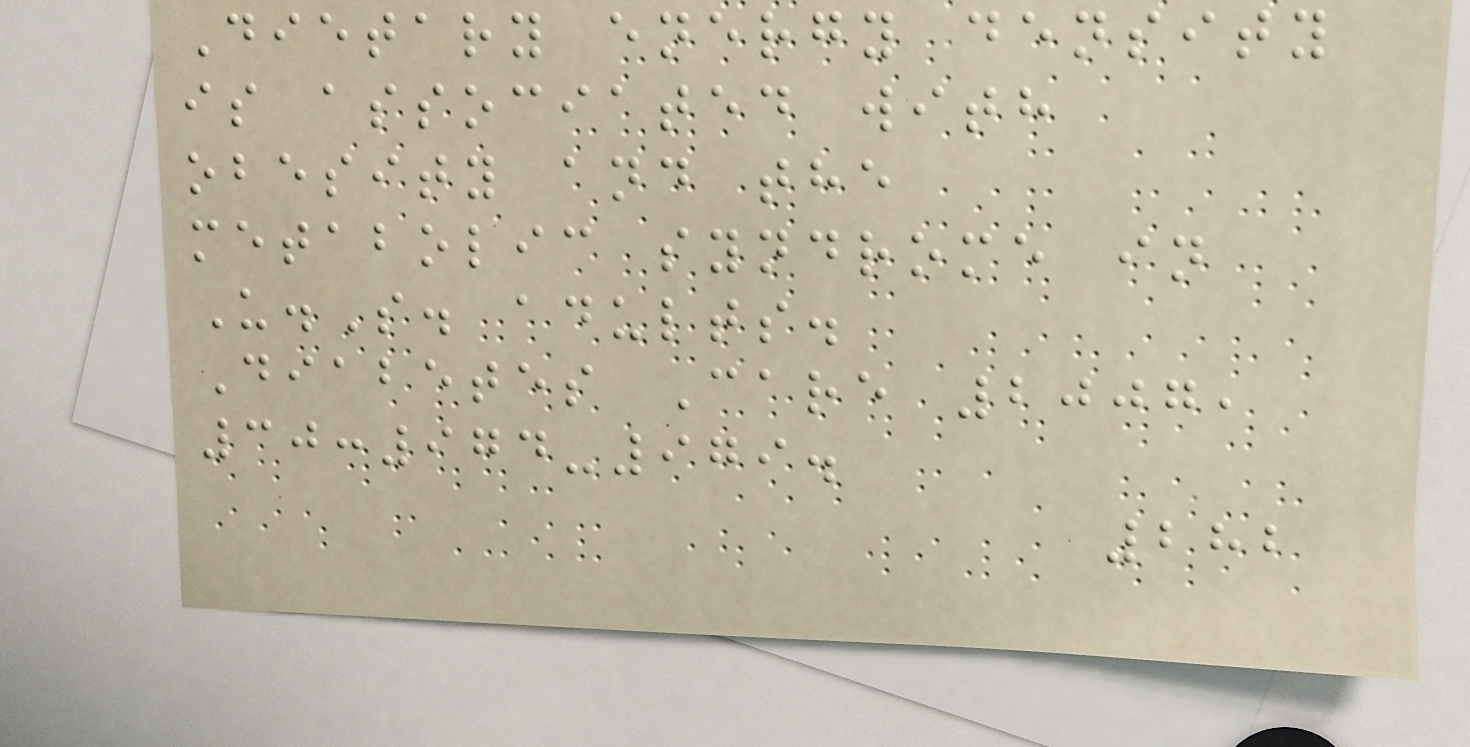Dietary energy density
is associated with
obesity and the
metabolic syndrome in
U.S. adults.
Diabetes Care 2007,
30:974-979.
282
